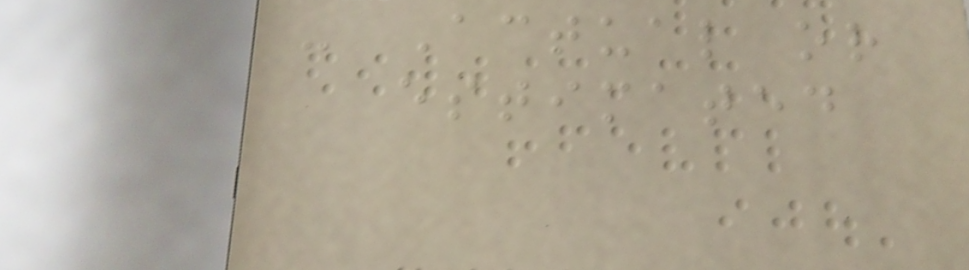- Actual or
estimated
